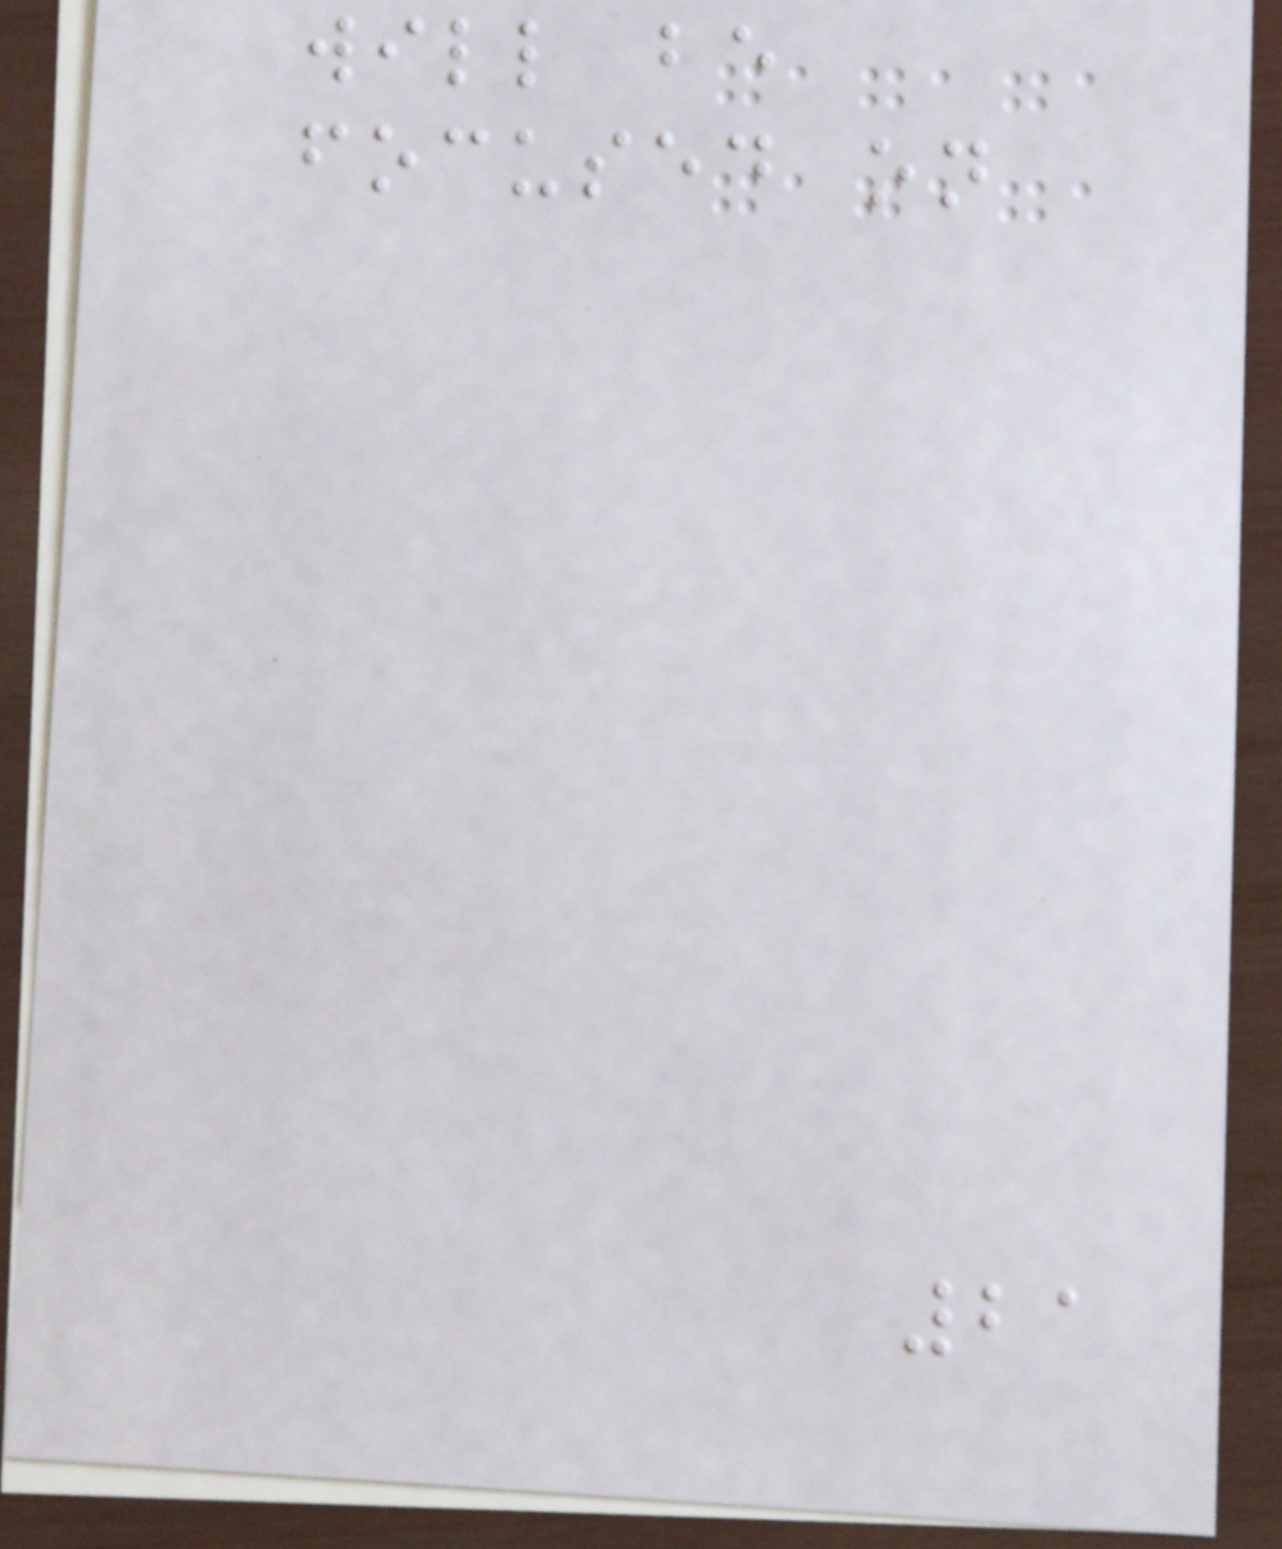will be
focused on
21
